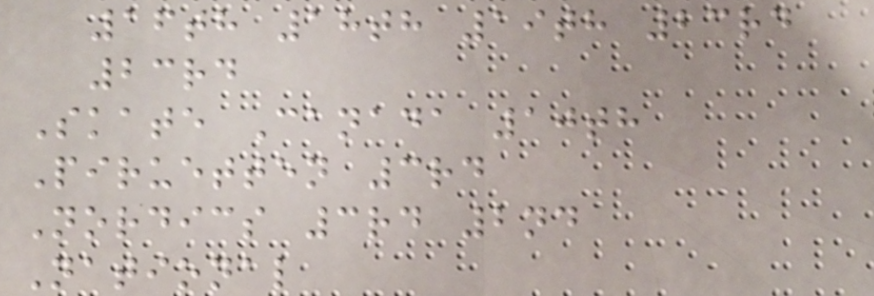16th 18th 19th 23rd
23rd
Skate Canada 10th
Piruetten 3rd
Nordics 3rd 2nd
National
